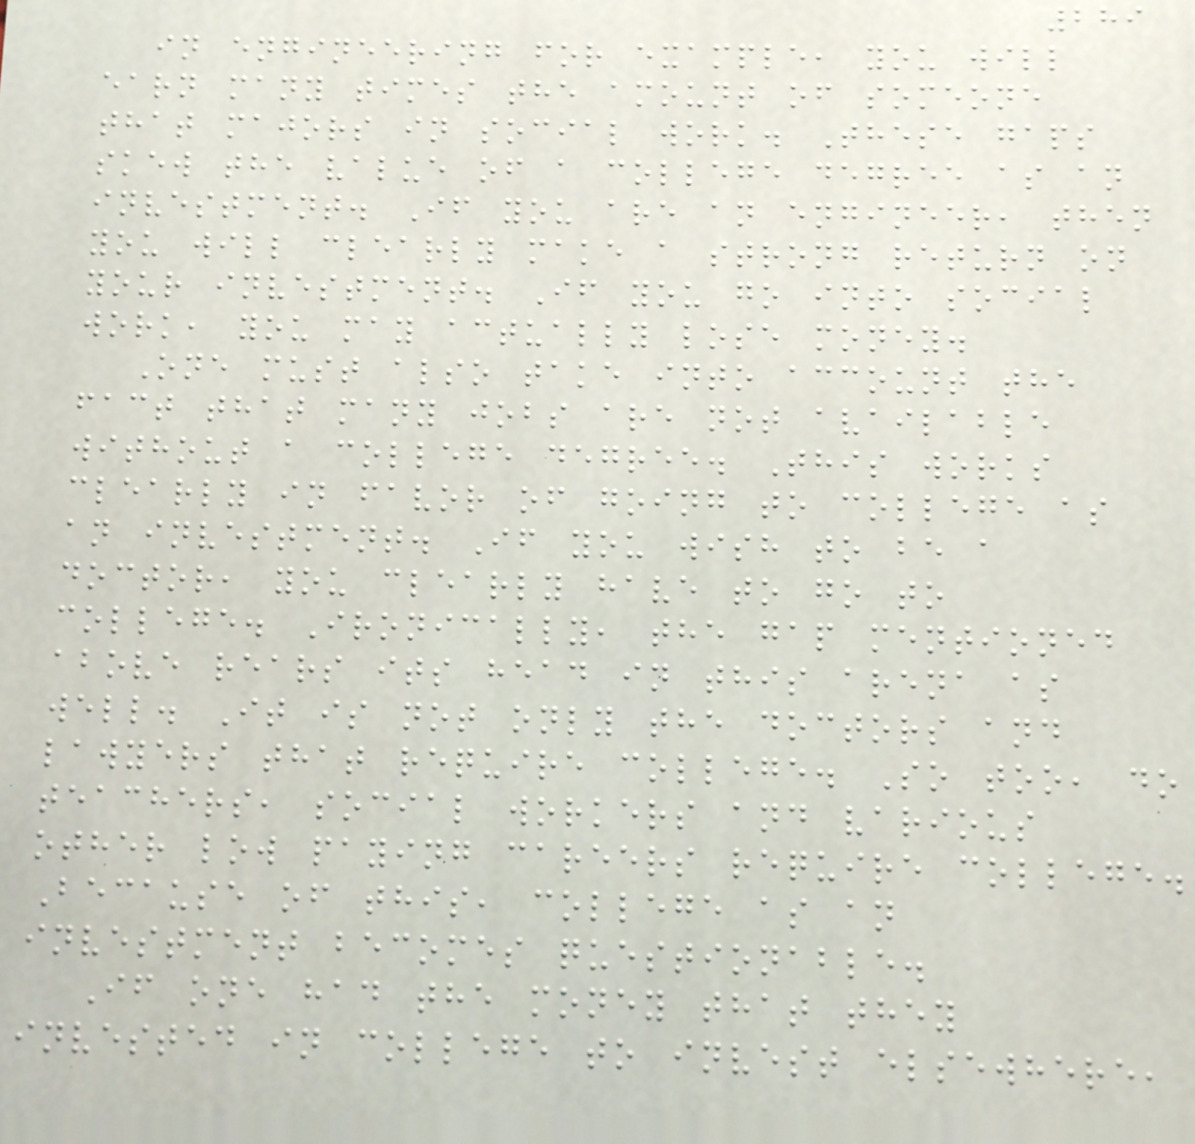289
in engineering for example, you will
earn many times the amount of someone
that majors in social work. These gaps
skew the value of a college degree as an
investment. If you are an engineer, then
you will clearly make a strong return on
your investment. If you go into social
work, you may actually lose money.
One must also take into account the
fact that many jobs are not available
without a college degree. This works
clearly in favor of going to college as
an investment. If you wish to be a
doctor, you clearly have to go to
college. Ironically, the gap mentioned
above rears its head in this arena as
well. It is not only the doctors and
lawyers that require college. So too, do
teachers, social workers and various
other low paying careers require college.
Because of this, college as an
investment becomes questionable.
If one had the money that they
invested in college to invest elsewhere,
